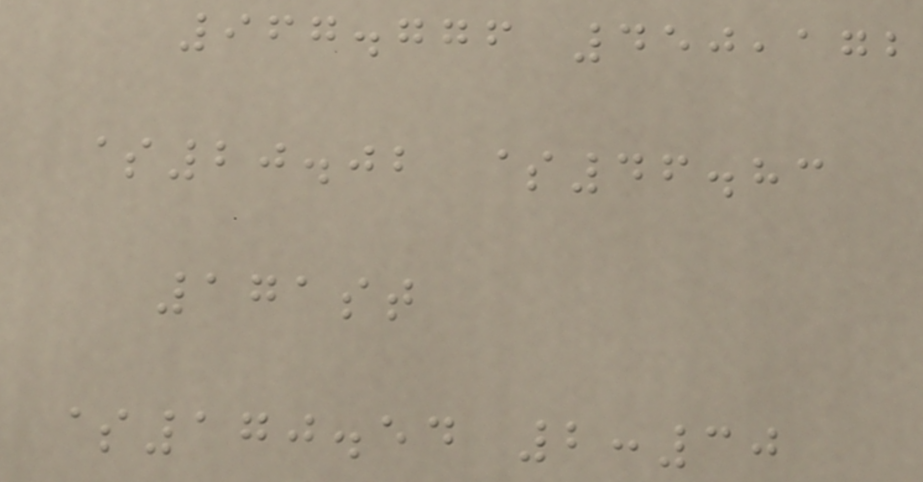967.776 450,172
$20.02 $46.83
171st
$170.54 2:30
